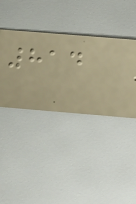814
